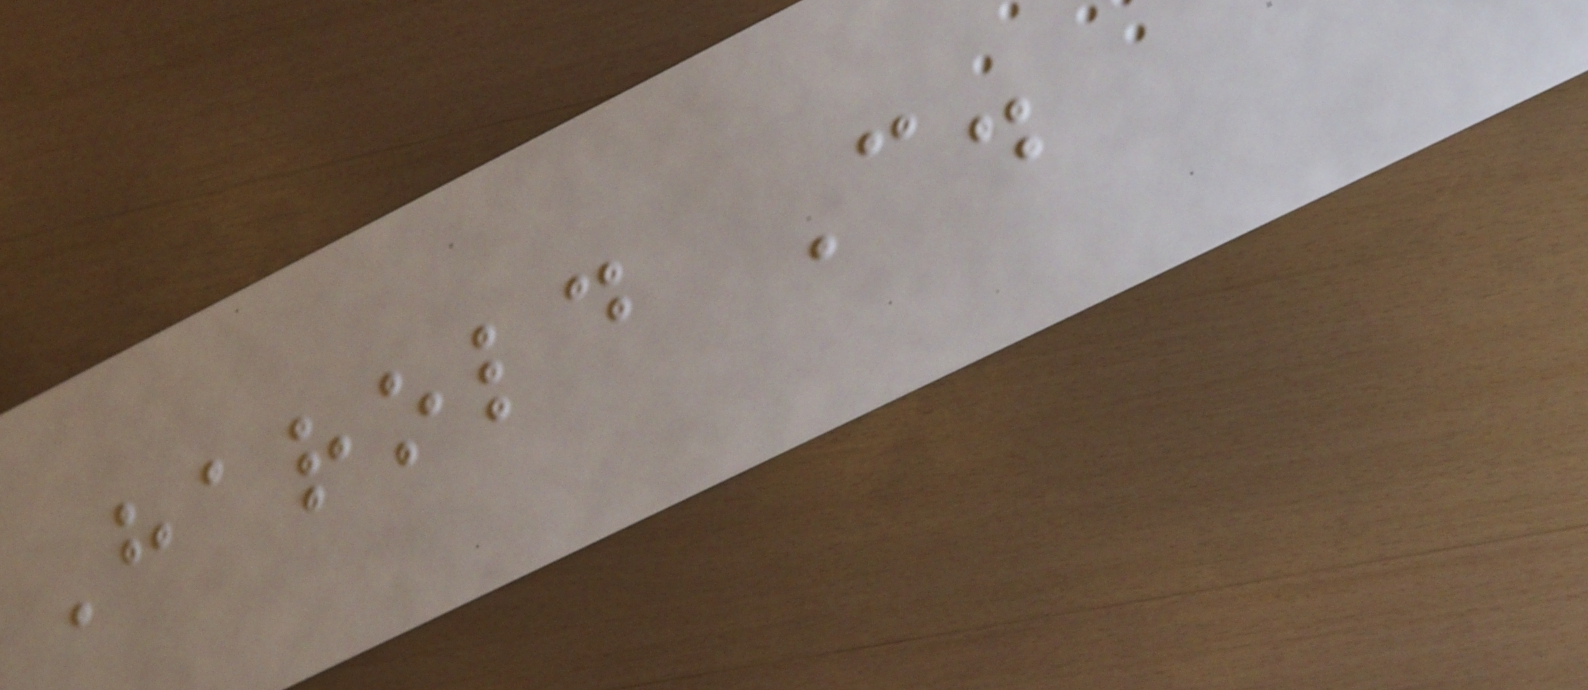Harold C.
